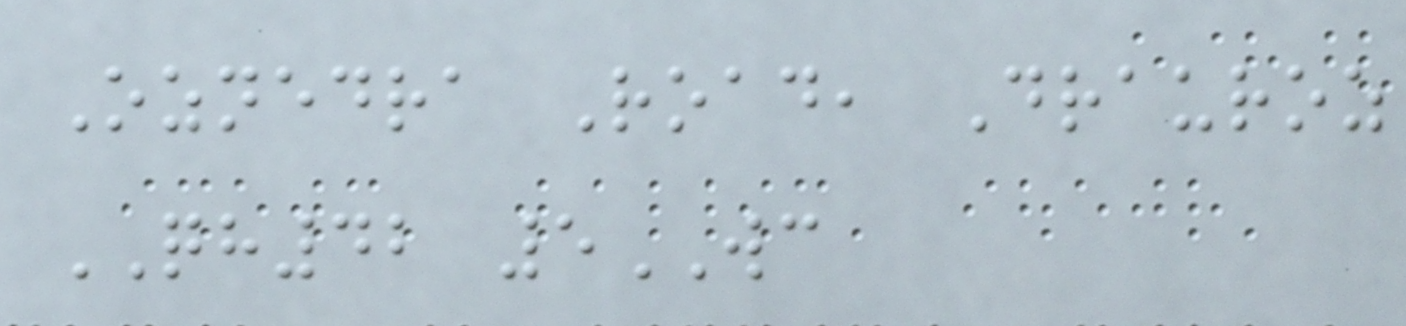Oznedra Road, Drauroz
QH42 5WC
